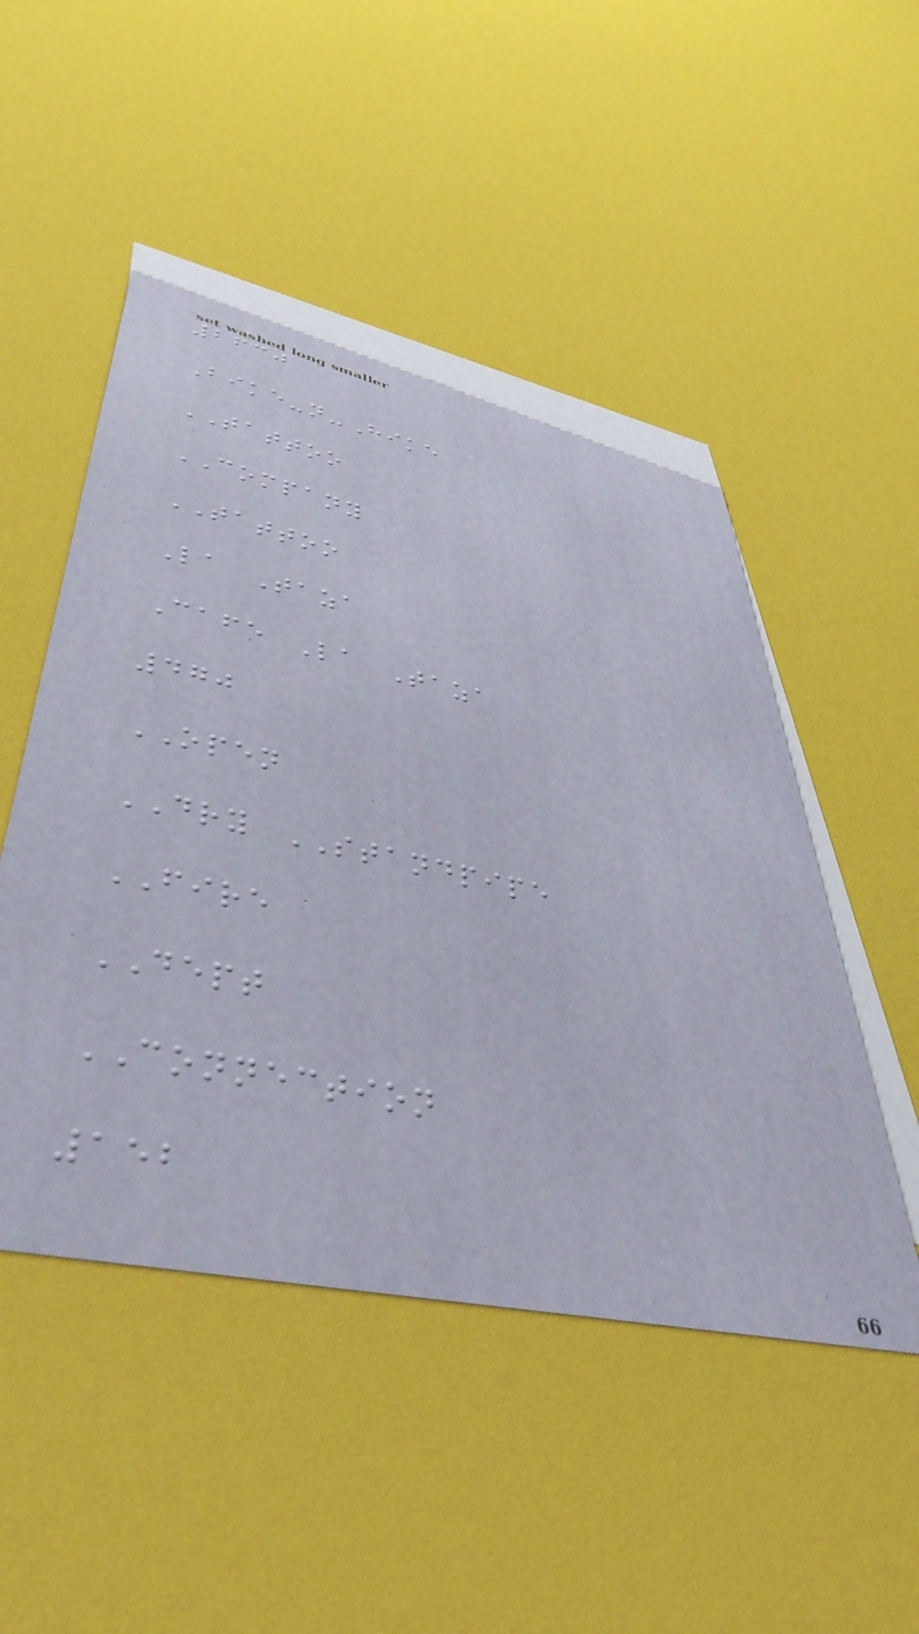2630
Bike-n-Hike
TATTOO
COMPANY
TATTOO
La Taza
Cafe La Taza
470
OPEN
DRY STANDPIPE
FIRE
DEPT
CONNECTION
152
